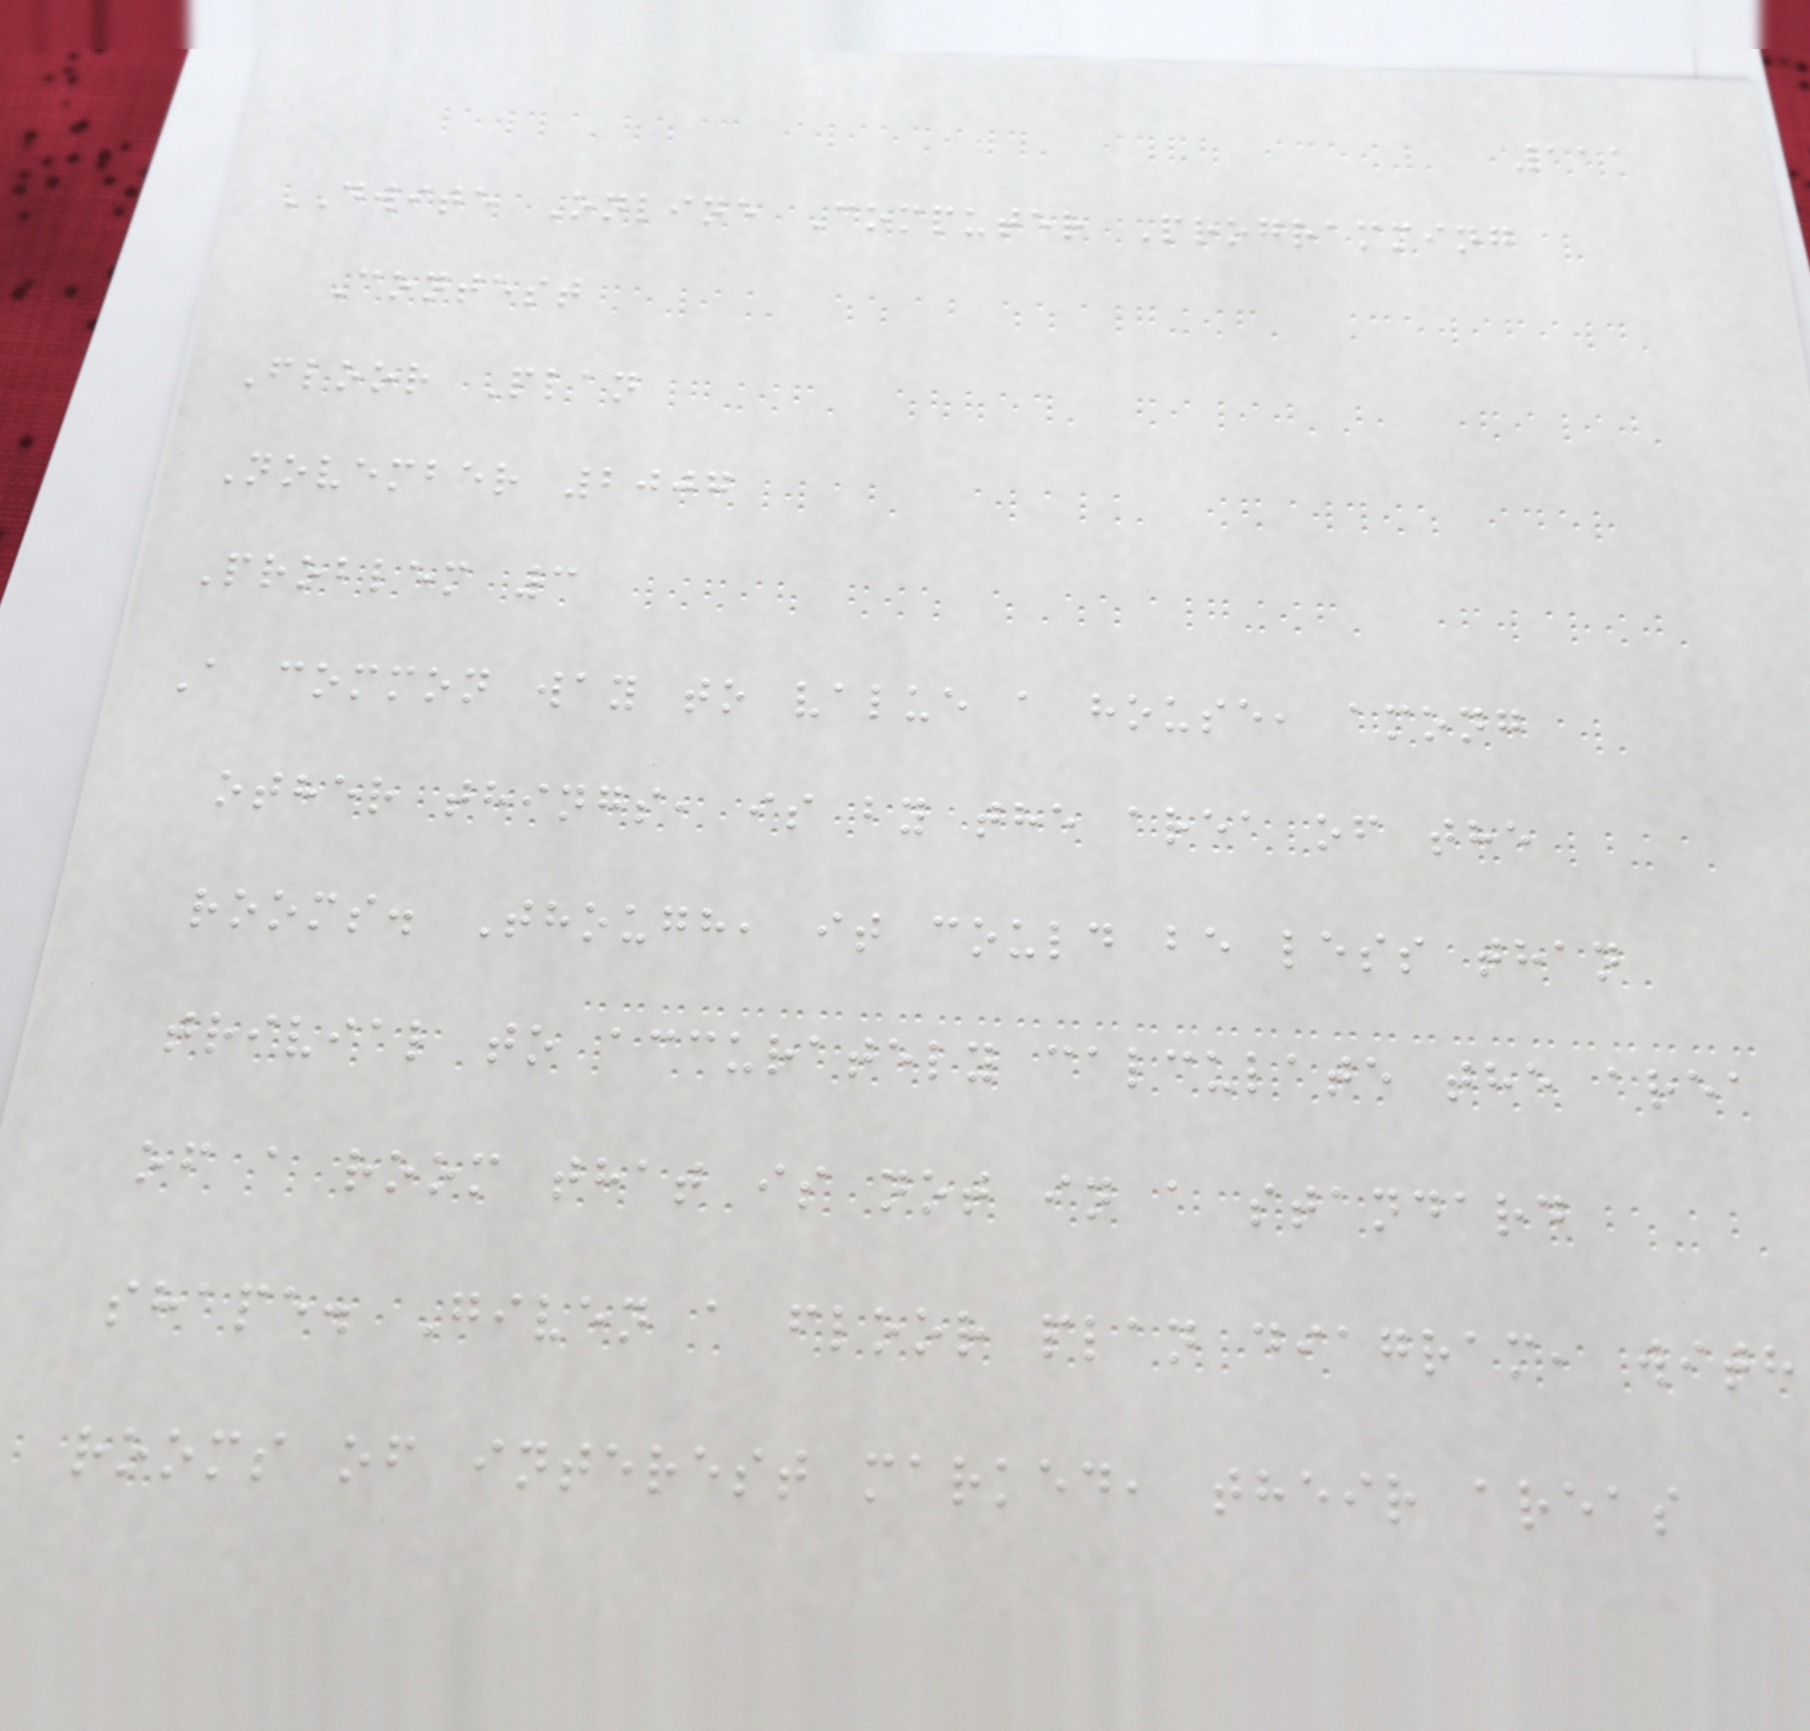111
DWITE Online Computer Programming
Contest
Floor Plan
November 2007
Problem 3
A common way to value a house, among
other things, is by the area of the
rooms. Though, it could be less than
trivial to accurately calculate the area
of a room that is not in a standard
shape. Given a floor plan diagram, with
rooms of interest marked, their areas
